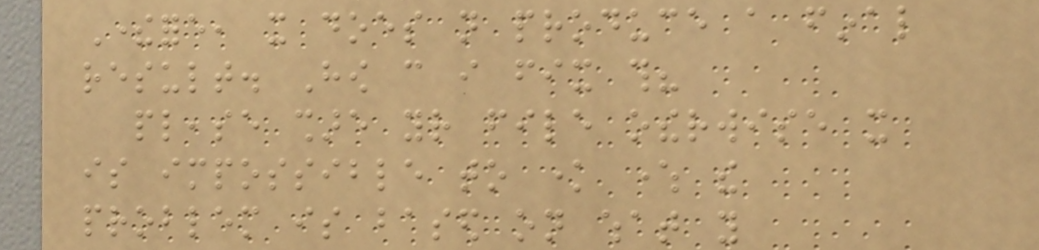Therefore, it does not produce a final
result. How can i fix this?
please share your file otherwise it
is impossible to know where the
problem is based on what you
